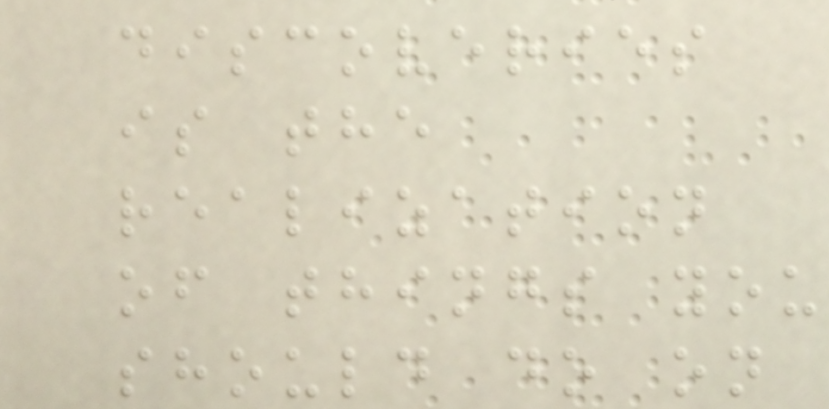discoveries
is the
realization
of things you
should do on
